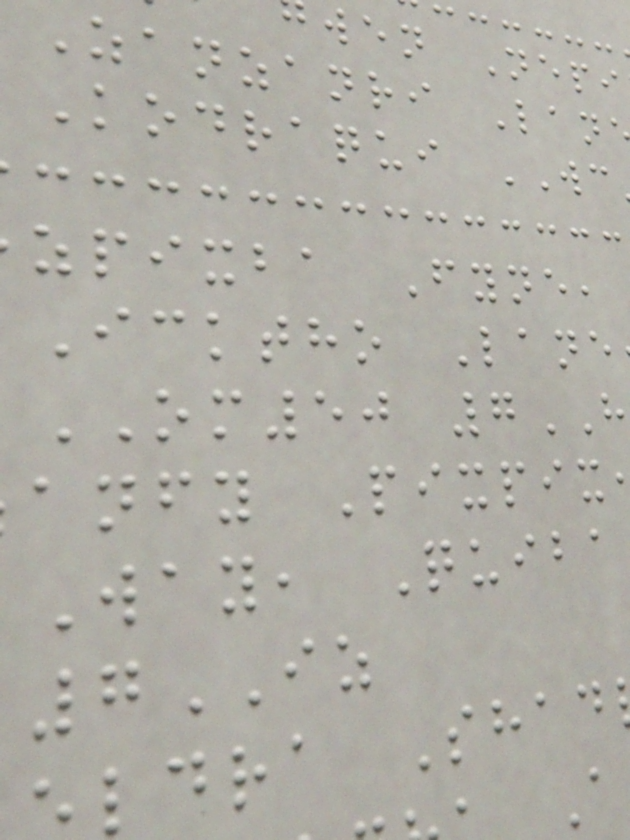wen Nepi
Zanzanri Lan
Kodraqui WC
zpixba Fyne,
Icktho Lane
OM50 7
anfy Pixpix
Way, Quiba
7IZ
ldra Shad
